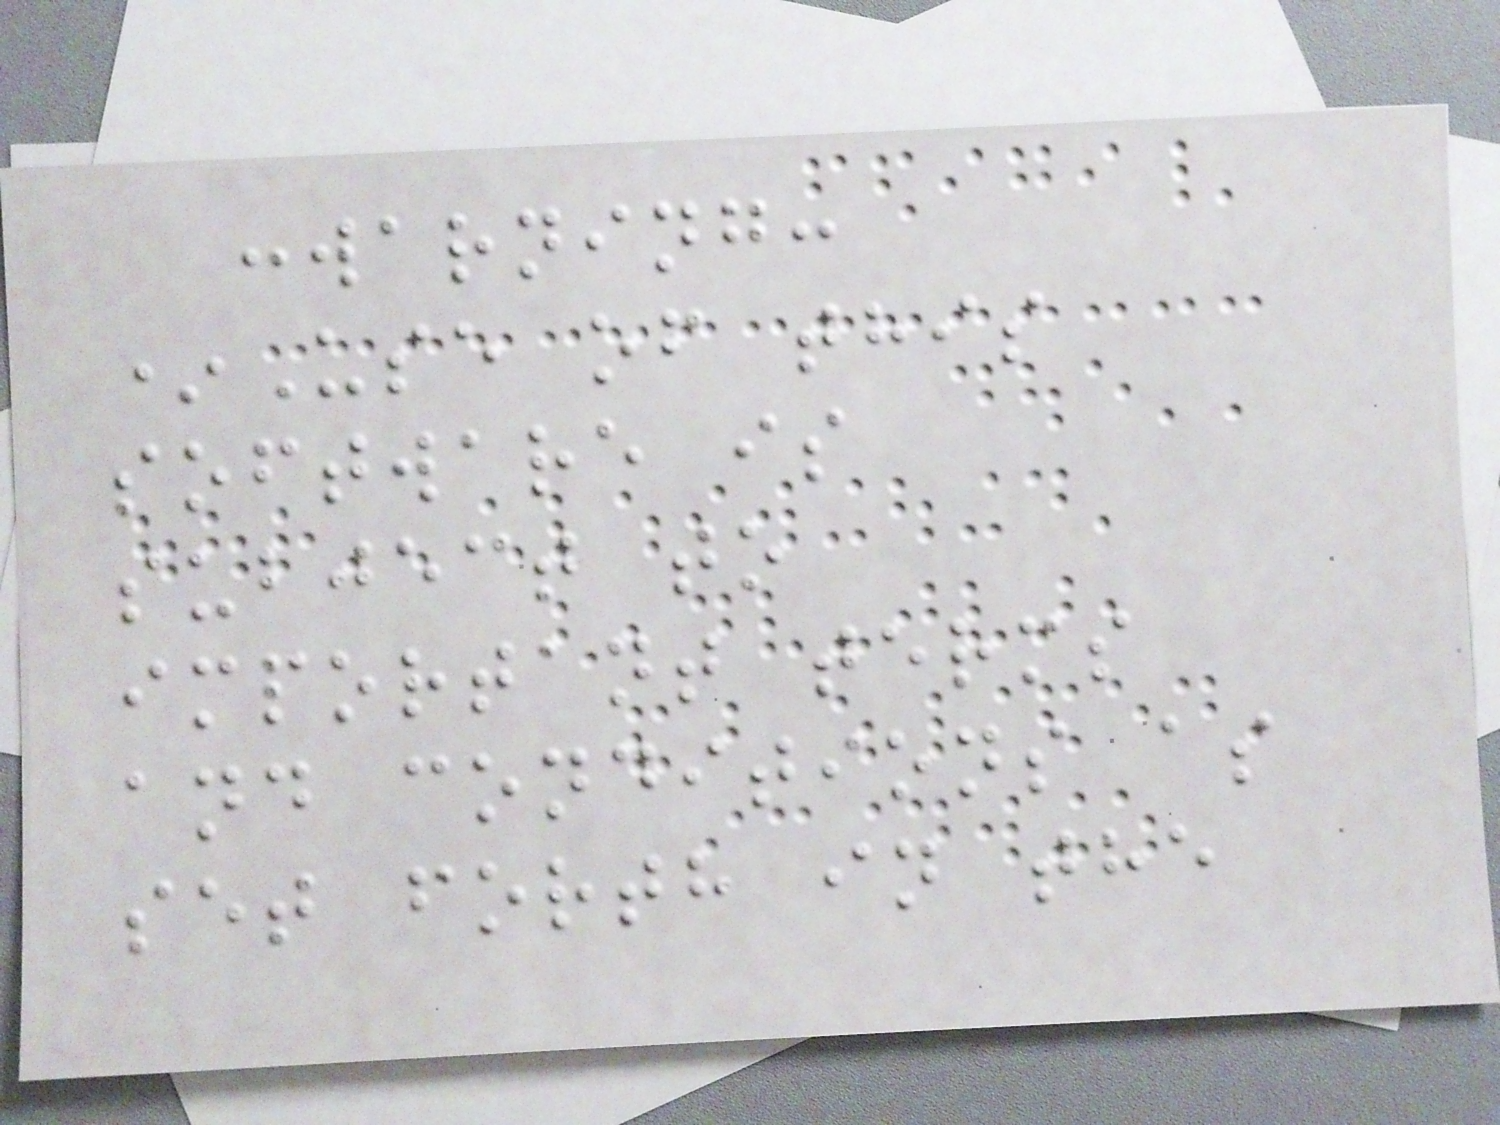:warning:
*Use of this
software is
subject to
important terms
and conditions as
set forth in the
